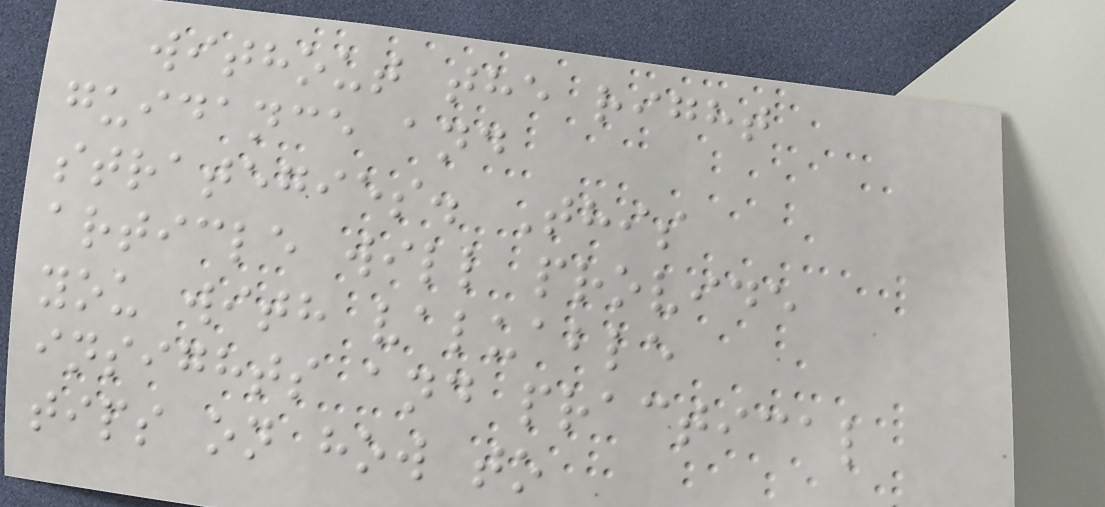without the right
guidance and
strategies. This
article will provide
you with valuable
insights and practical
tips on how to
